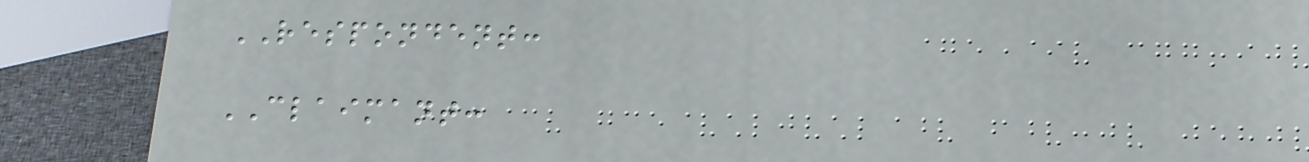RESPONDENT:
CLAIMANT:
